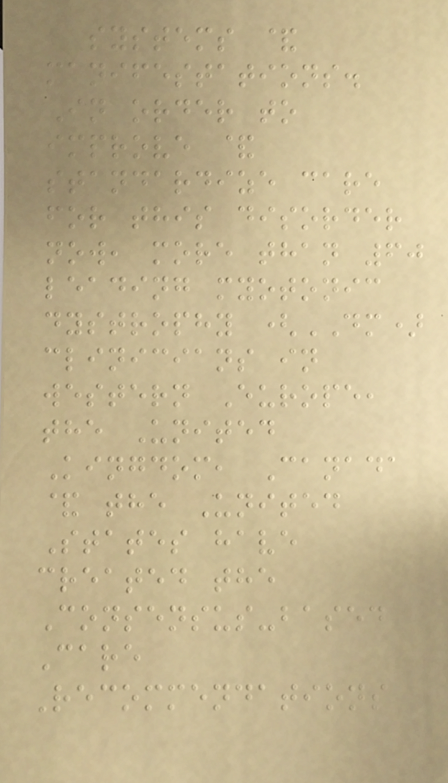systems &
manifestations.
In order to
improve &
standardize care
for this disorder
now, more than 60
leading myotonic
dystrophy (DM)
clinicians in
western Europe,
the United
Kingdom, Canada
& the United
States have
created the
Consensus-based
Care
Recommendations
